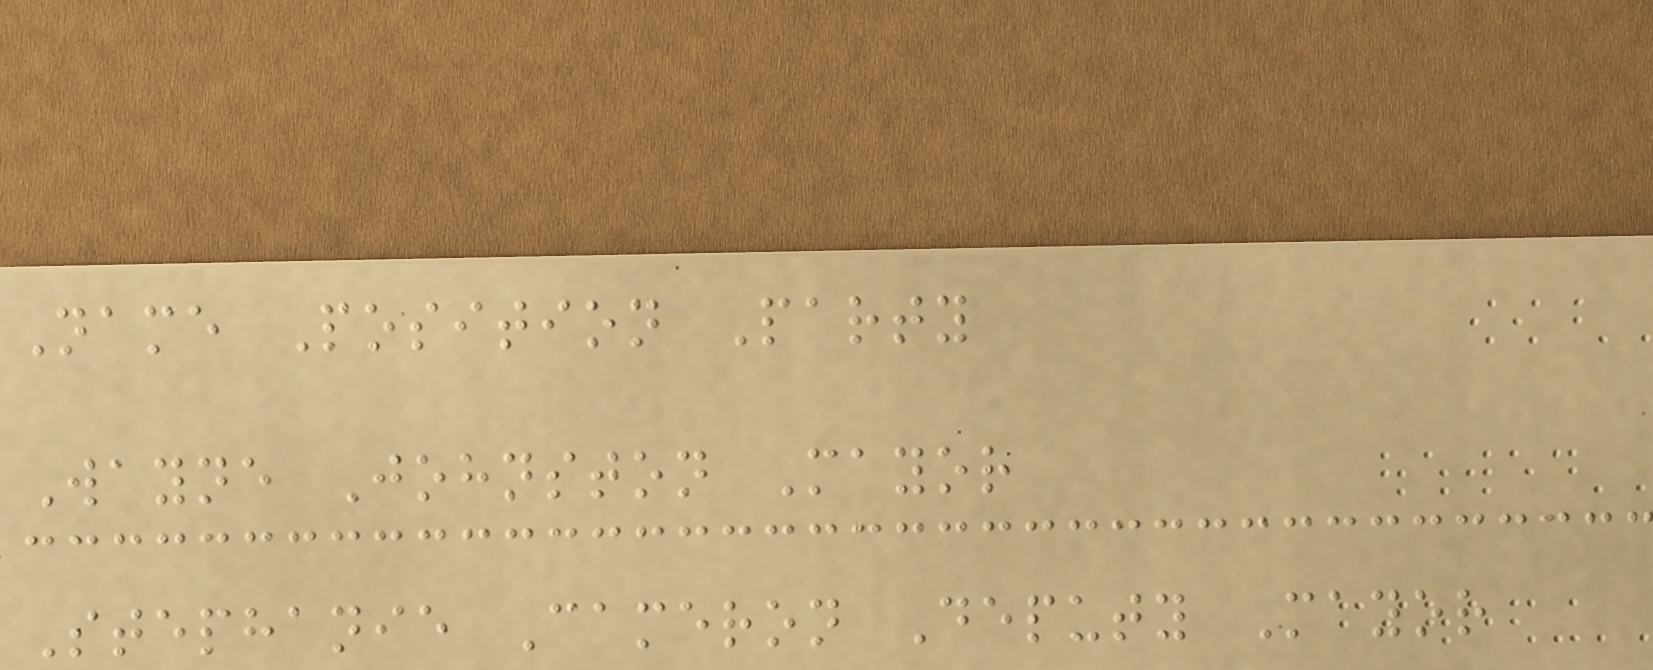Name Position Party
Wayne Johnston Mayor
Stephanie Cameron Deputy Mayor
